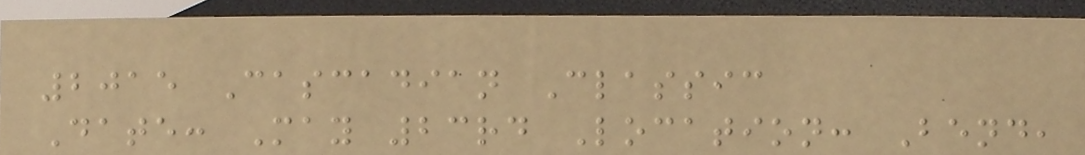2015 Cascadian Classic
Date: May 23rd Location: Bend,
